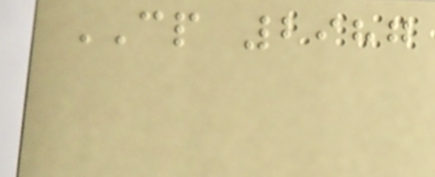CP 2987
